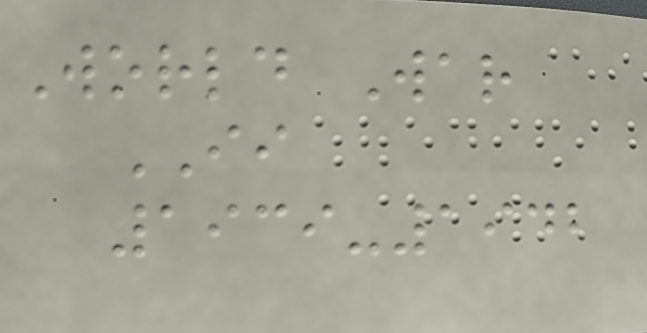World War
II
1939-1942
